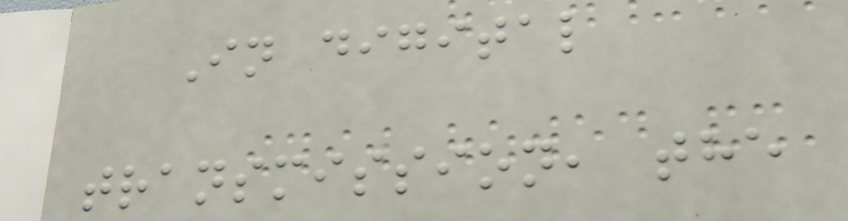In digital
transmission, the
